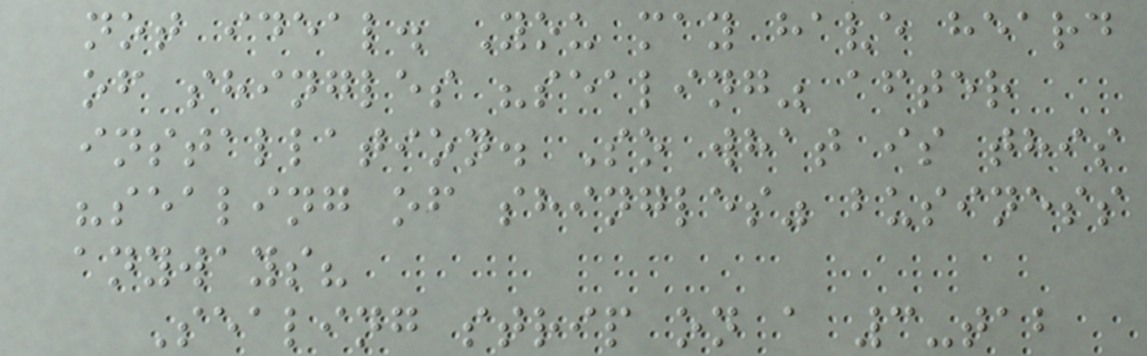not ideal. You may have heard
of shingles "sealing" after
installation. So what is this
"sealing of shingles" business
anyways?
Sealing strip on a 3-tab
